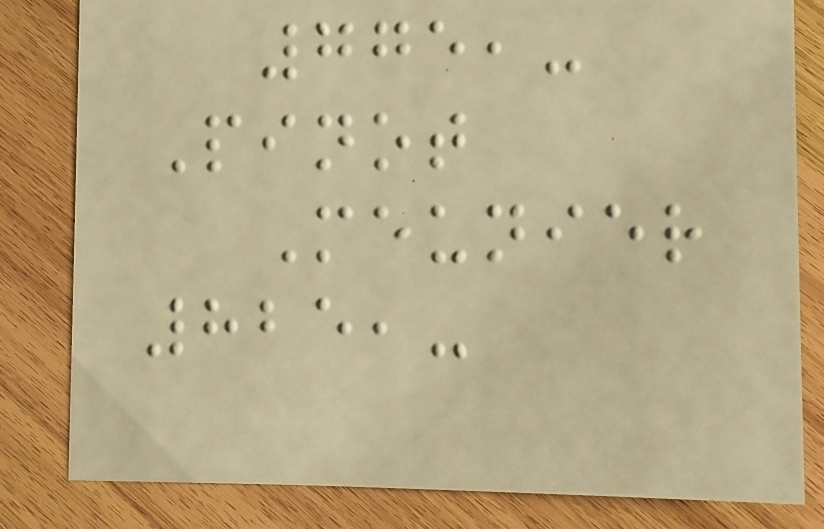775,-
Pinot
Meunier
825,-
